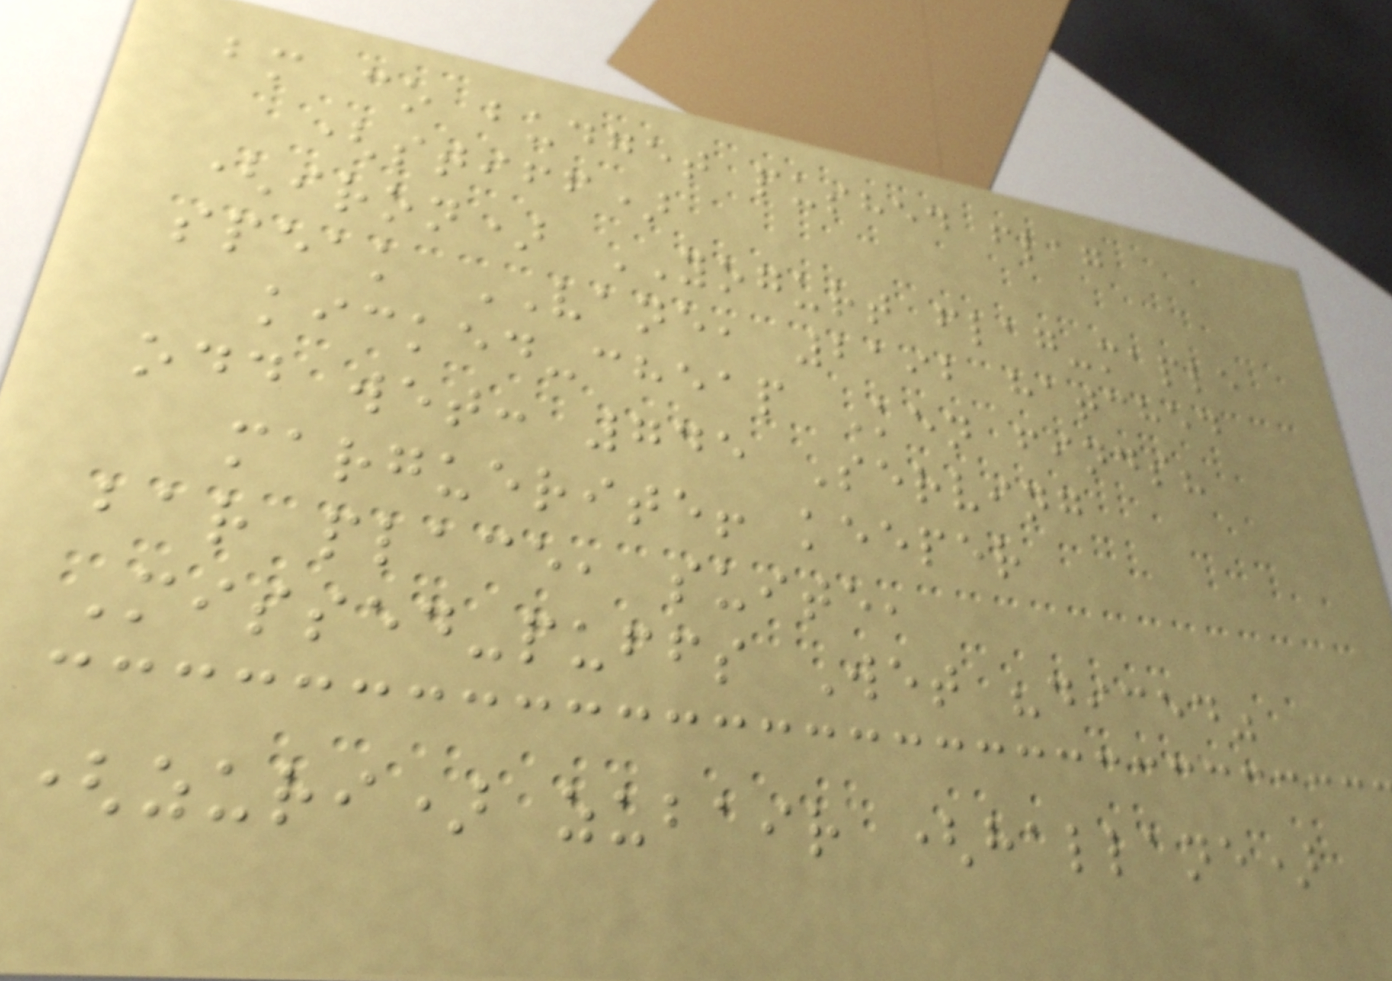bm co budget pushed flag
(stiff)
(iron) YOGURT flag-maple
speak VANE, 2192 hatched
kicked-cheap Ken finds?
odd wet: 745 Serving
marguerite! keeper
bar place, suite,
Missed-puffs Wet "diced"
(zuri) zubair (hallane)
